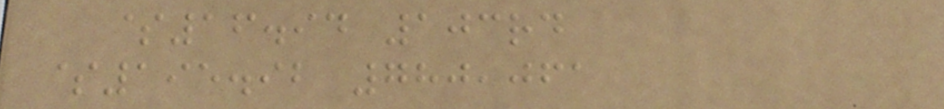$16.94 103rd
$195.92 780,061
